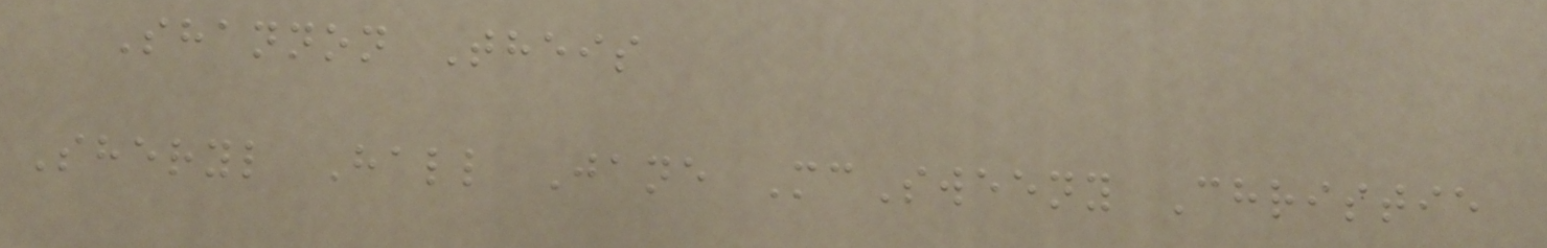Shannon Theis
Sheryl Hall Jane McSweeny Christie
